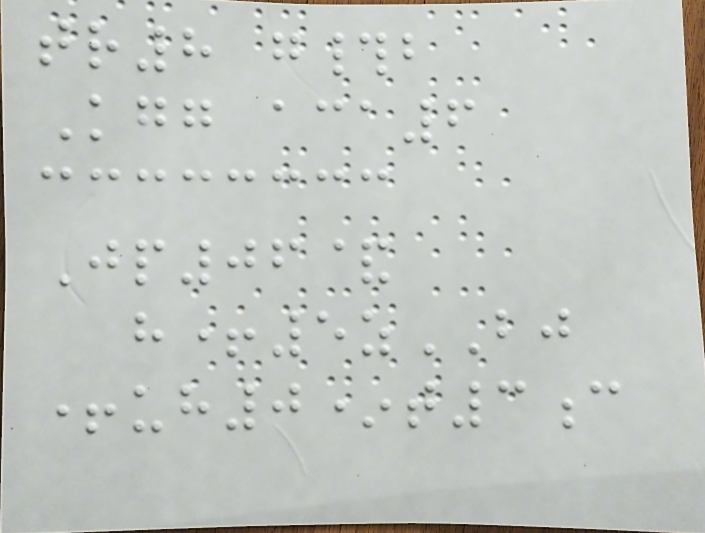tr8 g#b
Kgg aca6
Jp06&
h+5zBJ
+uh0*t3c
